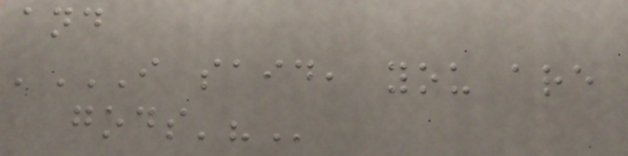and
'I SAID, YOU ARE
GODS'?
